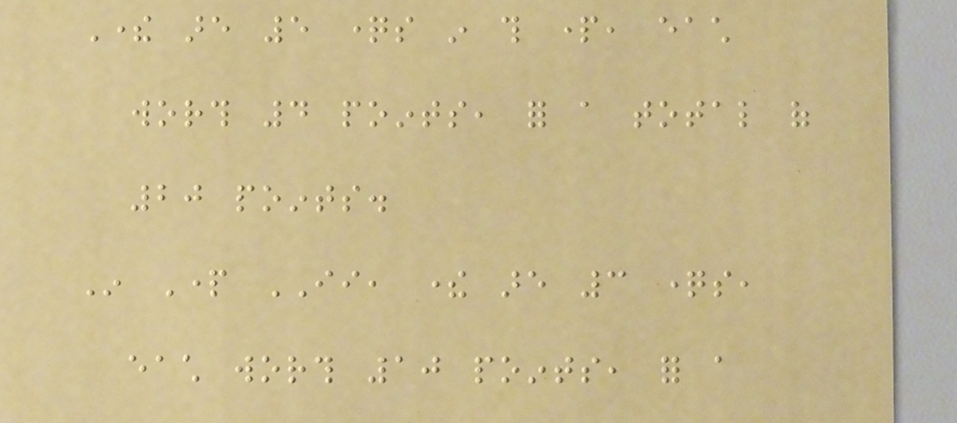There are 5 questions in this part, each
worth 4 points, for a total of
20 points.
In Part II, there are 3 questions,
each worth 10 points, for a
